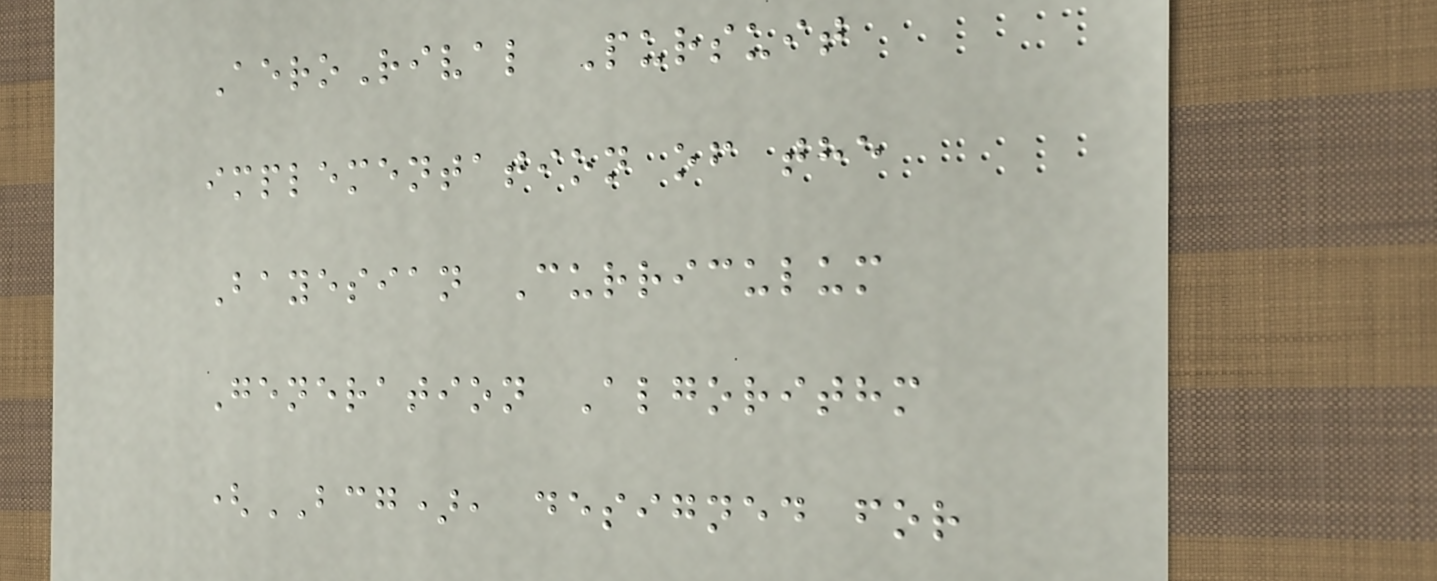AeroRival Pursuit
implementation of the
Bayesian Curriculum
Generation Algorithm
(BCG), designed for
